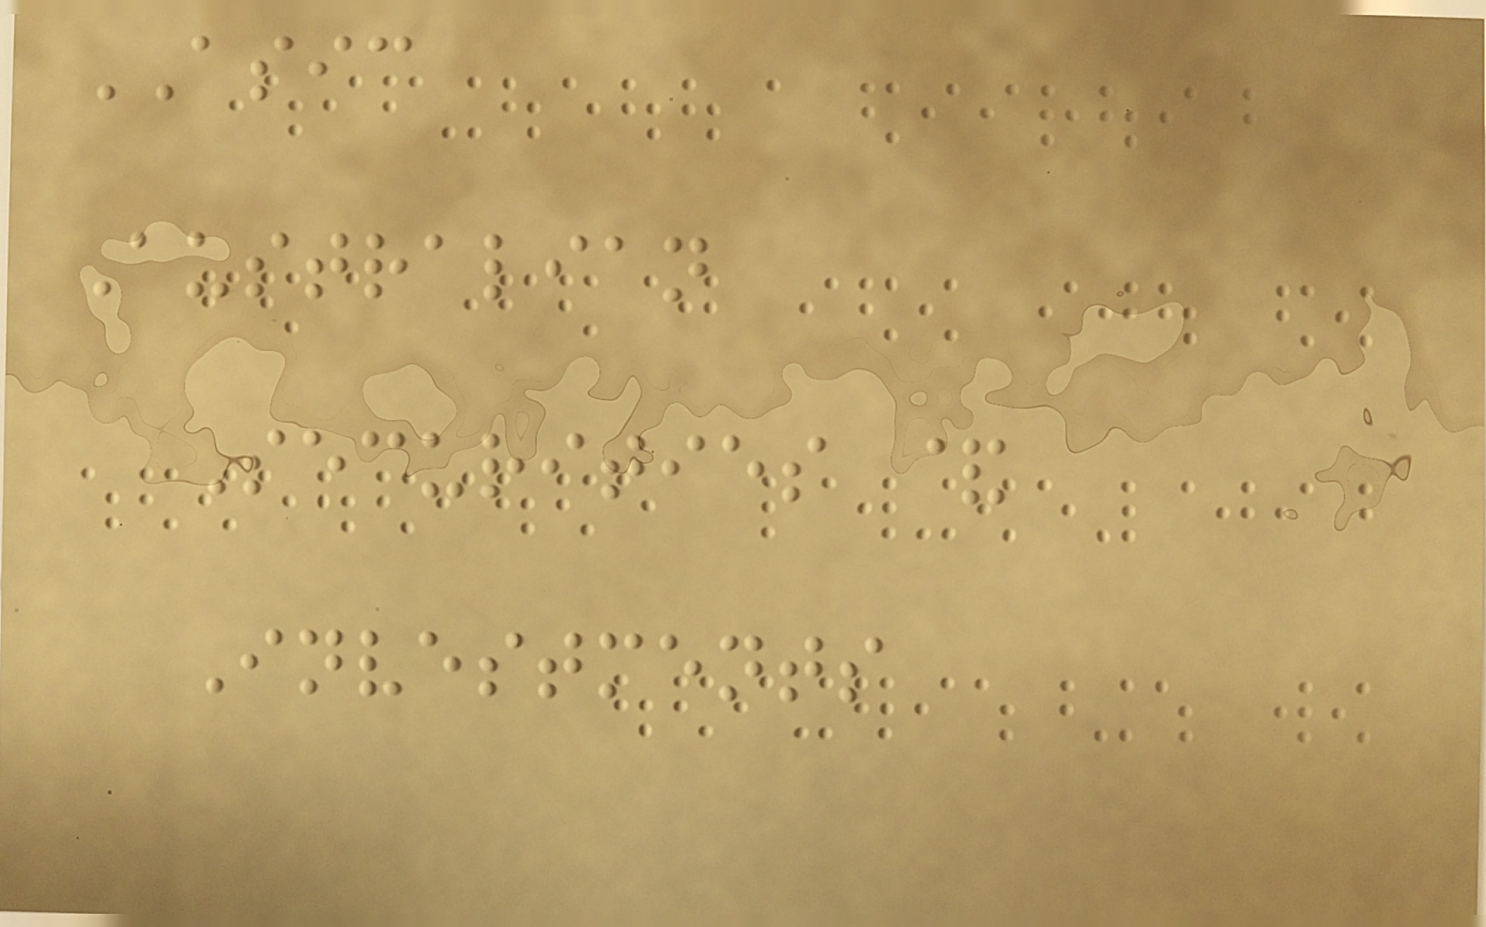ASIC
Australian
Securities &
Investments
